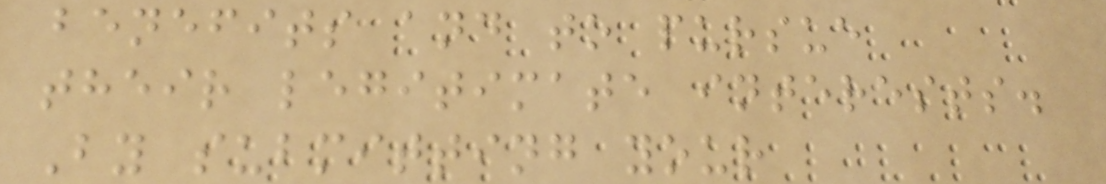benefits and to pursue
their legitimate interests.
By submitting your
